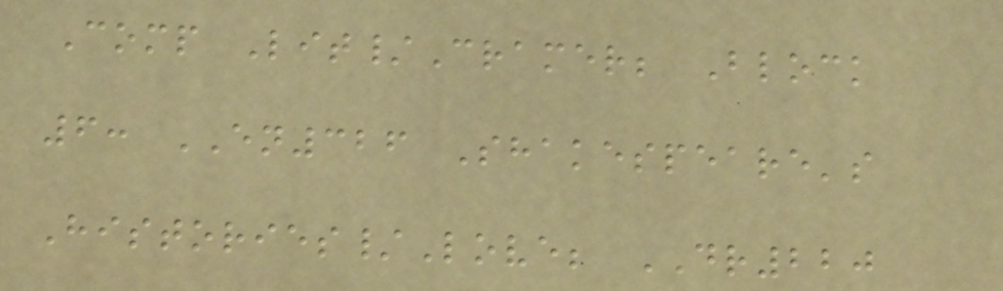Comp Lit/Cramer; Block
6: EN326 Shakespeare's
Histories/Love; DR220
